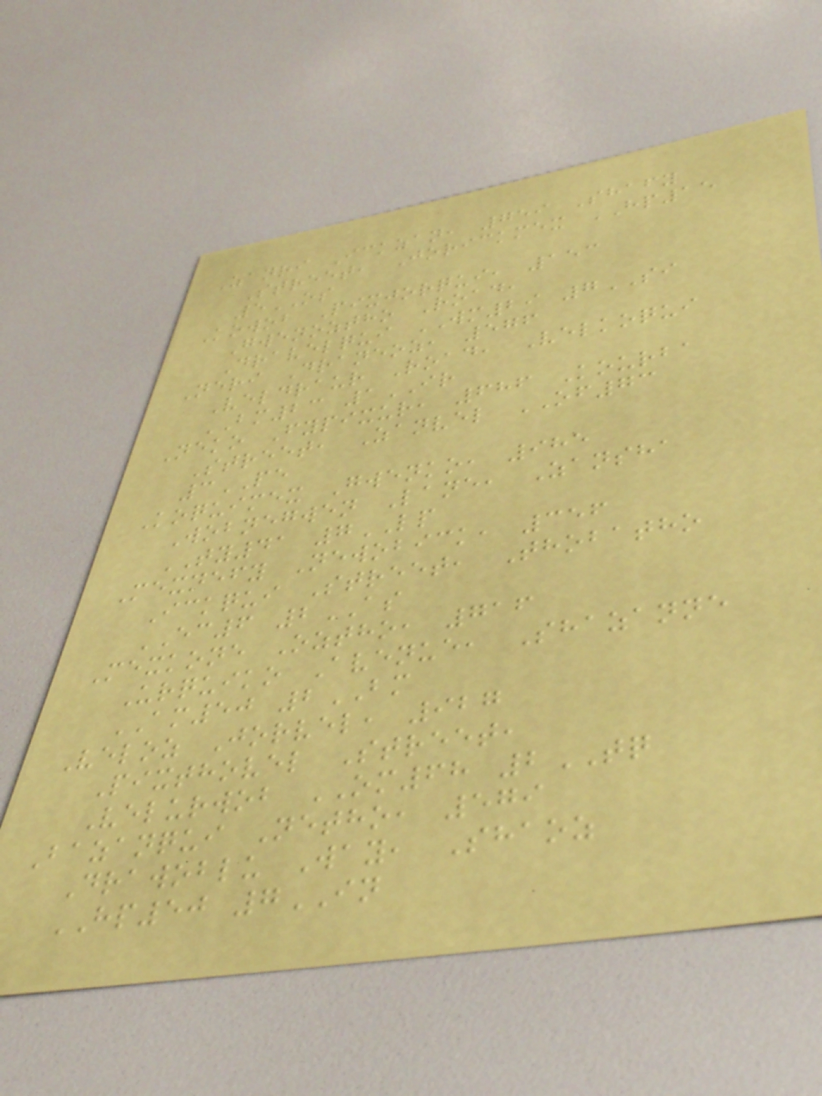Zanri Ickzan, 759 Shafy
Street, Jorickmex HP15
5OS
Kowob Pixjorqui, 153
Gwenoztho Road,
Dravelqui WM29 7SI
Neri Draneoz, 576
Veldraur Road, Velkoqui
BM23 1IR
Neko Fypixur, 686 Kourba
Street, Zanvel OF73
3PE
Koquimex Gwenko, 985
Wobnegwen Lane, Zansha
TY41 7LP
Mexnefy Newobick, 356
Ickqui Street, Thobatho
EC6 2AS
Mexkone Oztho, 716
Urquiko Avenue, Shazanne
AM50 2BM
Veloz Jorvel, 927
Pixthovel Street,
Velurwob OM68 2TQ
Bazanqui Netho, 579
Drawoblu Way, Shaoz
HP50 7IN
